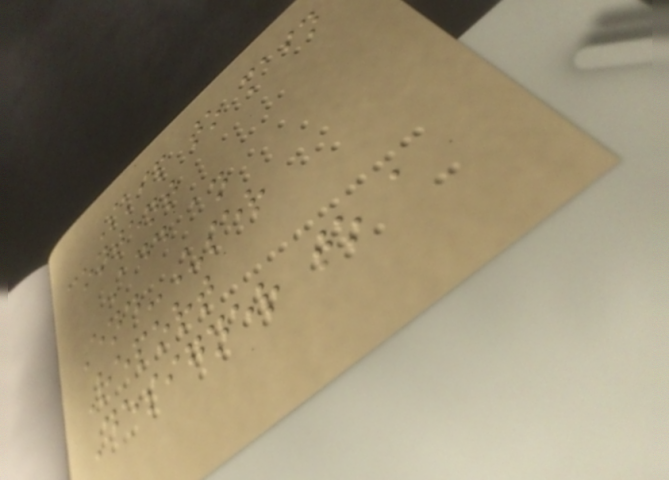Skip to main
content
Add an
End-User
Report
Designer to a
